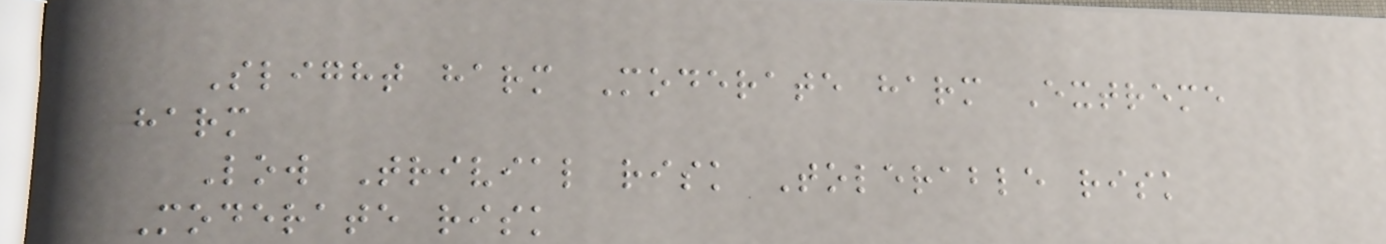Slight harm Moderate harm Extreme
harm
Low Trivial risk Tolerable risk
Moderate risk
